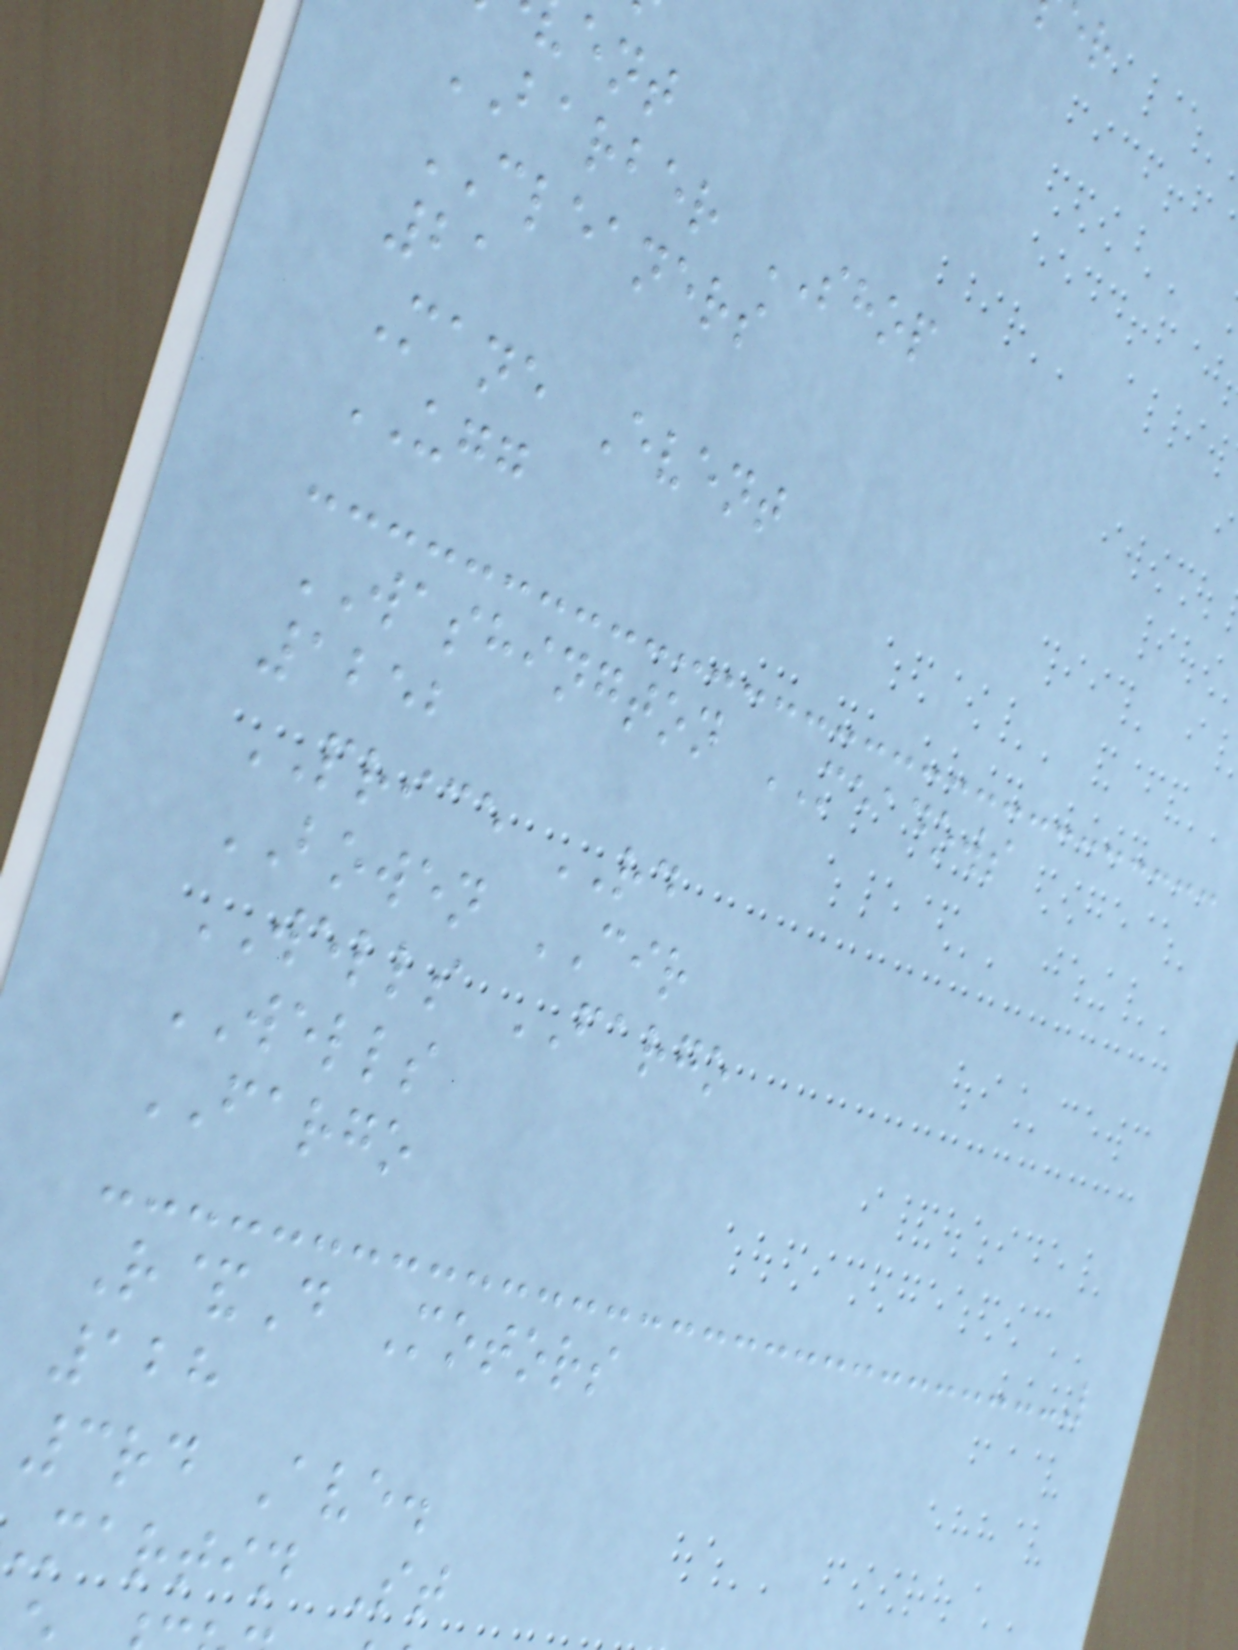BARBER SHOP
CLEANERS
21
Mane Event
UGG
WASHINGTON MEADOWS
1252
PRICE RD
BOWEN CIR
WELLS FARGO
WELLS
FARGO
R&D Motors
128
3rd Ave.
martin St
